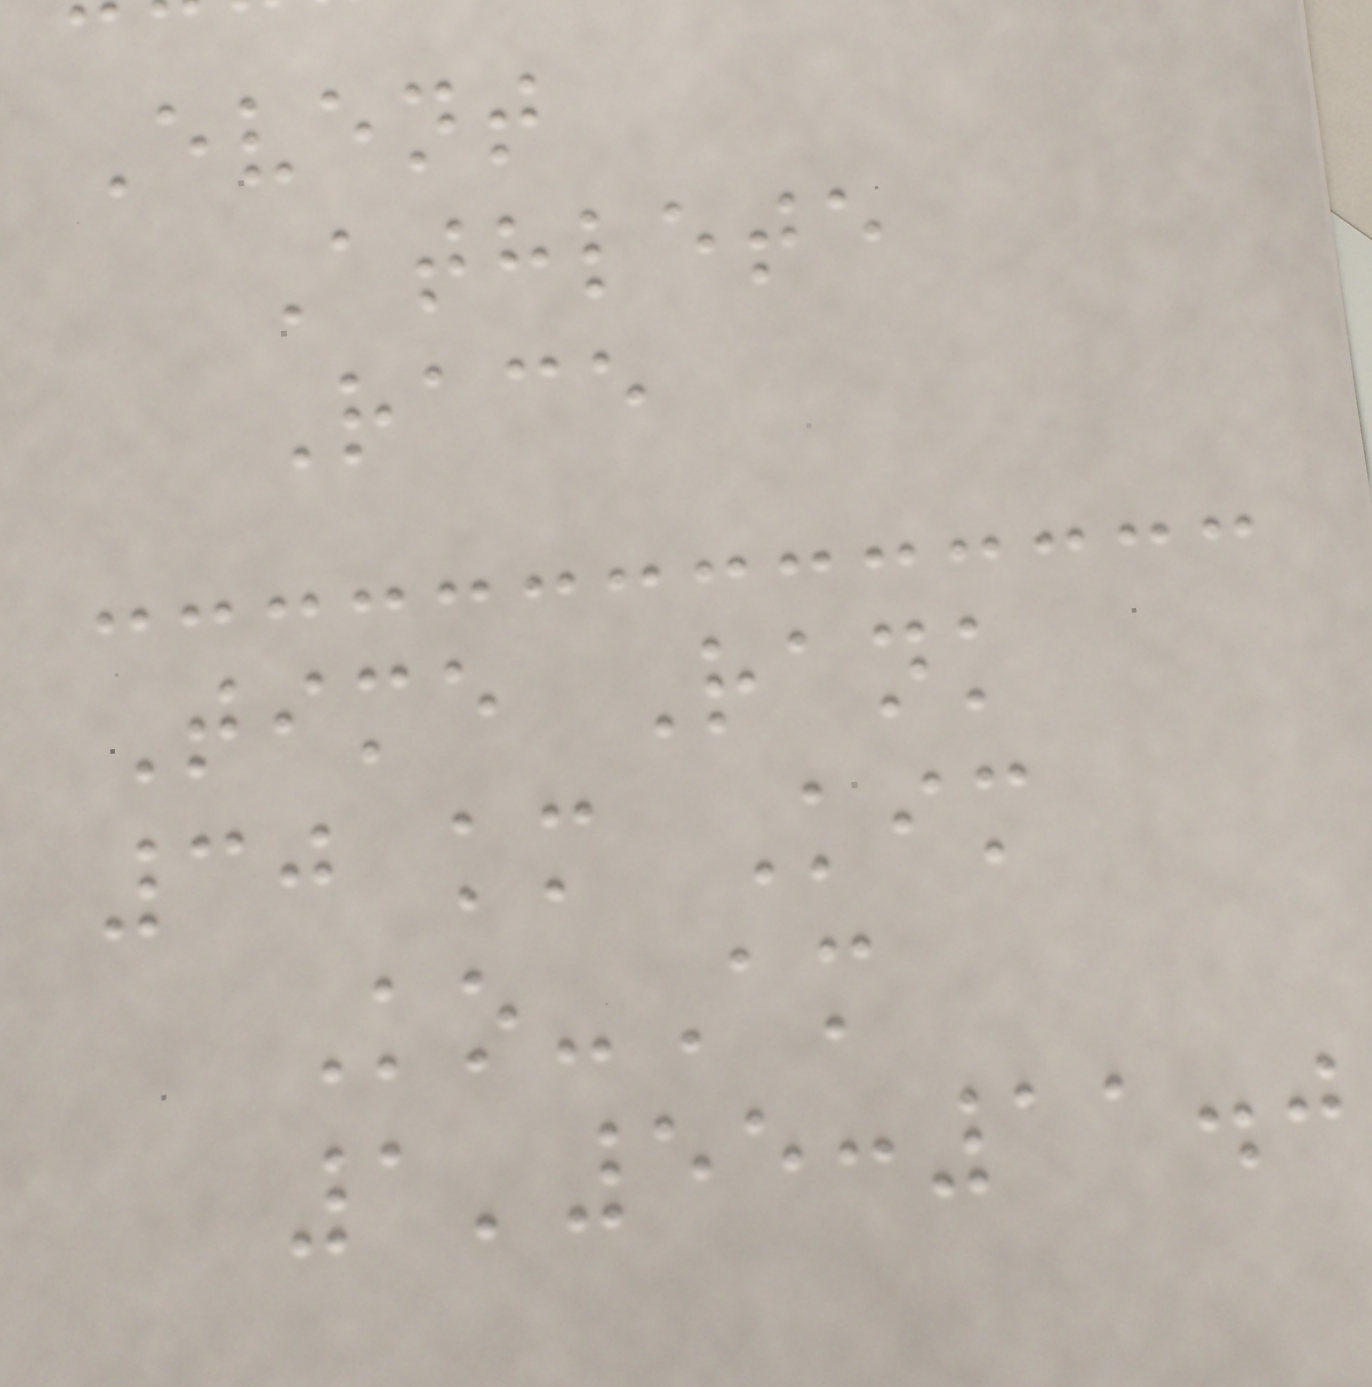Event
Athlete
Race
Time Rank
30 km Kim
Ko-Am
1'55:11.0
